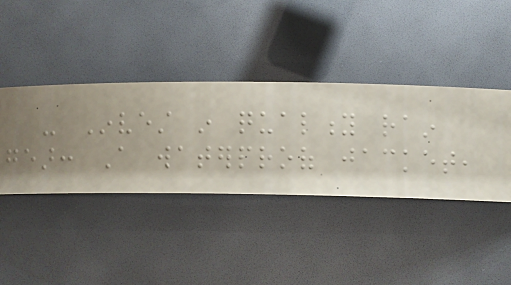- Invest in quality rain
gear: A waterproof jacket,
